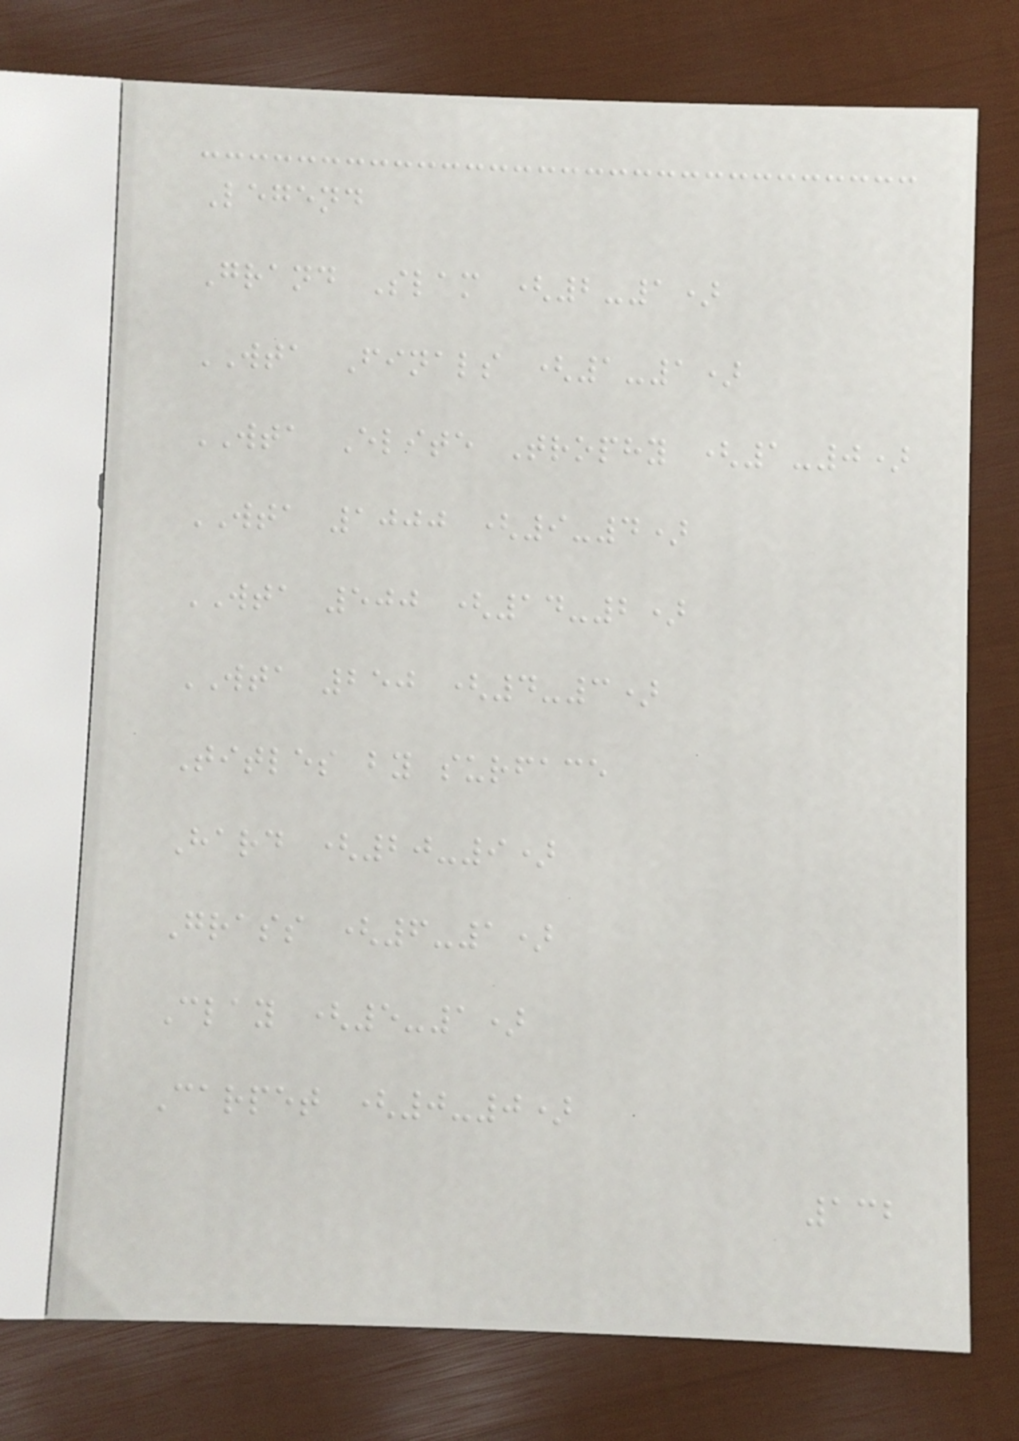Legend
Grand Slam (2-1)
WTA Finals (1-1)
WTA Elite Trophy (1-0)
WTA 1000 (9-4)
WTA 500 (14-2)
WTA 250 (4-3)
Titles by surface
Hard (20-9)
Grass (6-1)
Clay (5-1)
Carpet (0-0)
132
